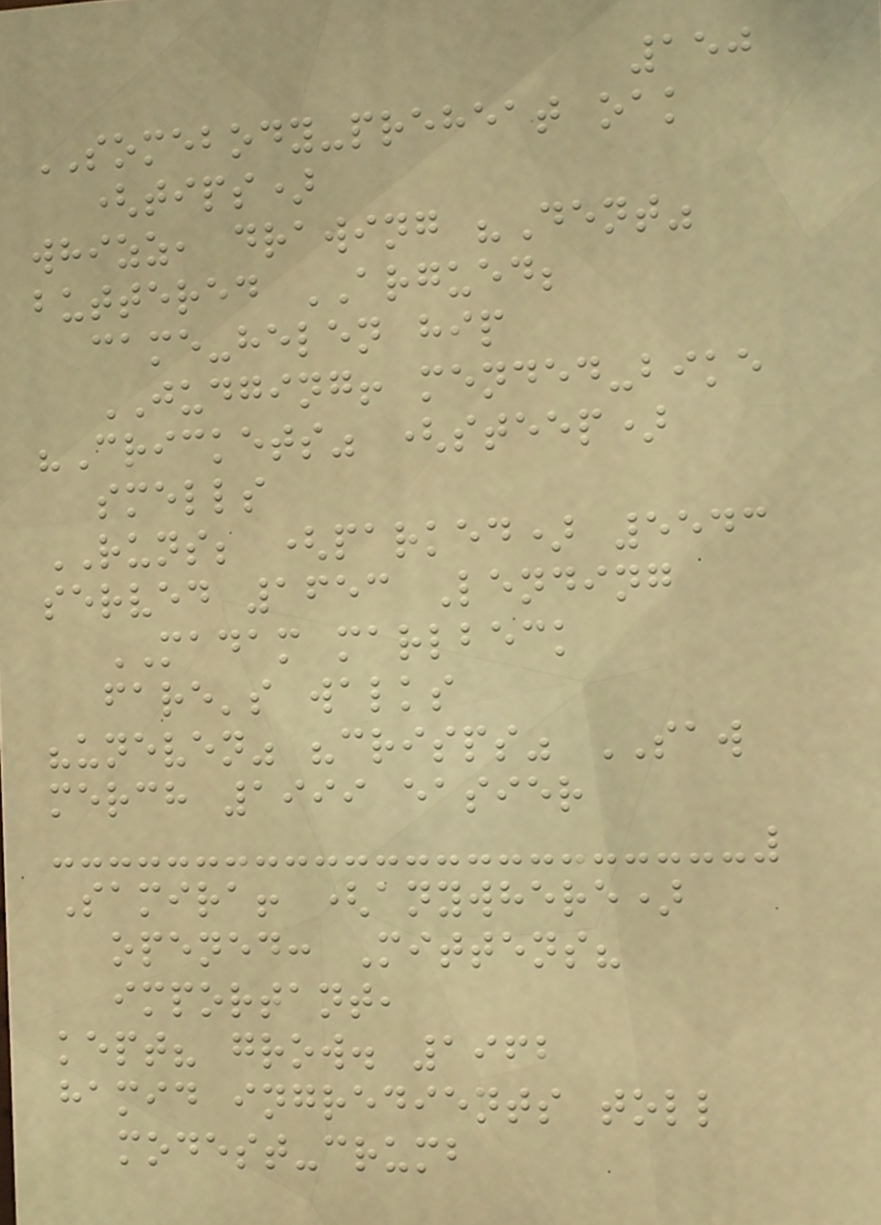150
SOMEBODY-preheat oak
(tips)
whizz, drawing "Dent"
buttered ARGUED;
came-helen hip
JUDGING! mended-bike
"Crickets" (steep)
smells
RUNS; (parked) 5543
served 1653 Lending
MADAM marlbeck
fare's walks
"uneven" "crisps" SAW
merch 1999 easier
Samira! (anywhere)
opened: Mittens?
important,
kept? grow. 1962
hamid ingredients toll
modest-crumb
